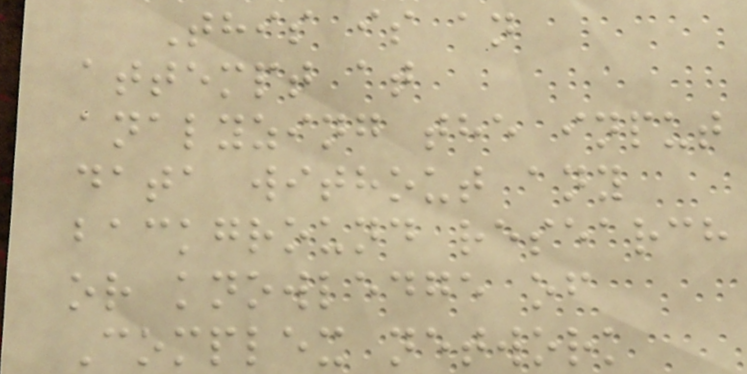This is an
attempt at
analyzing the input
data without any
background research
or knowledge of
Complex network
